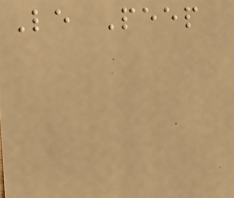Le Peep
